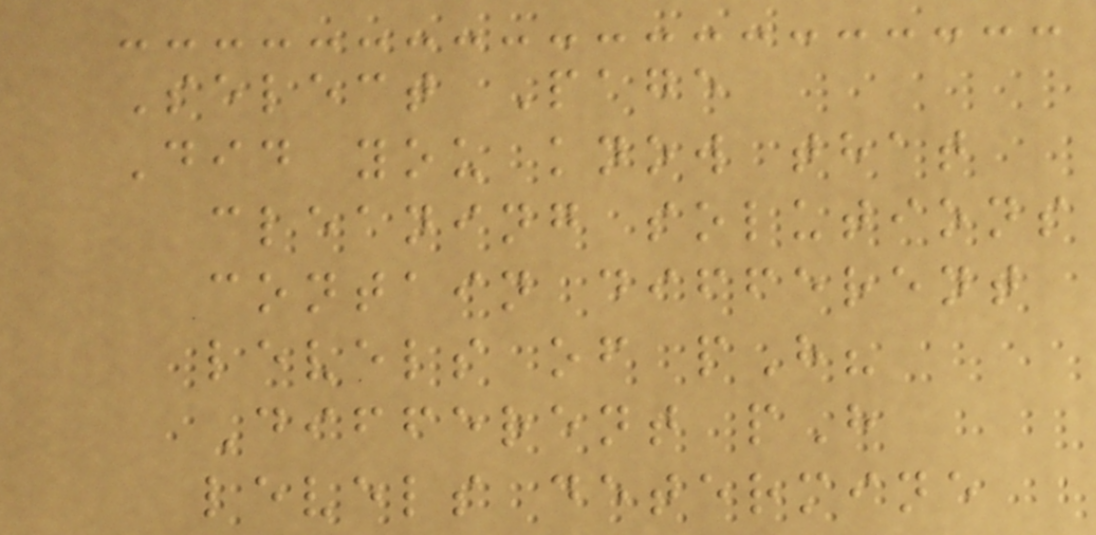Select Page
Did you know that
cleaning solutions
contain different
levels of pH?
Different pH
levels determine
